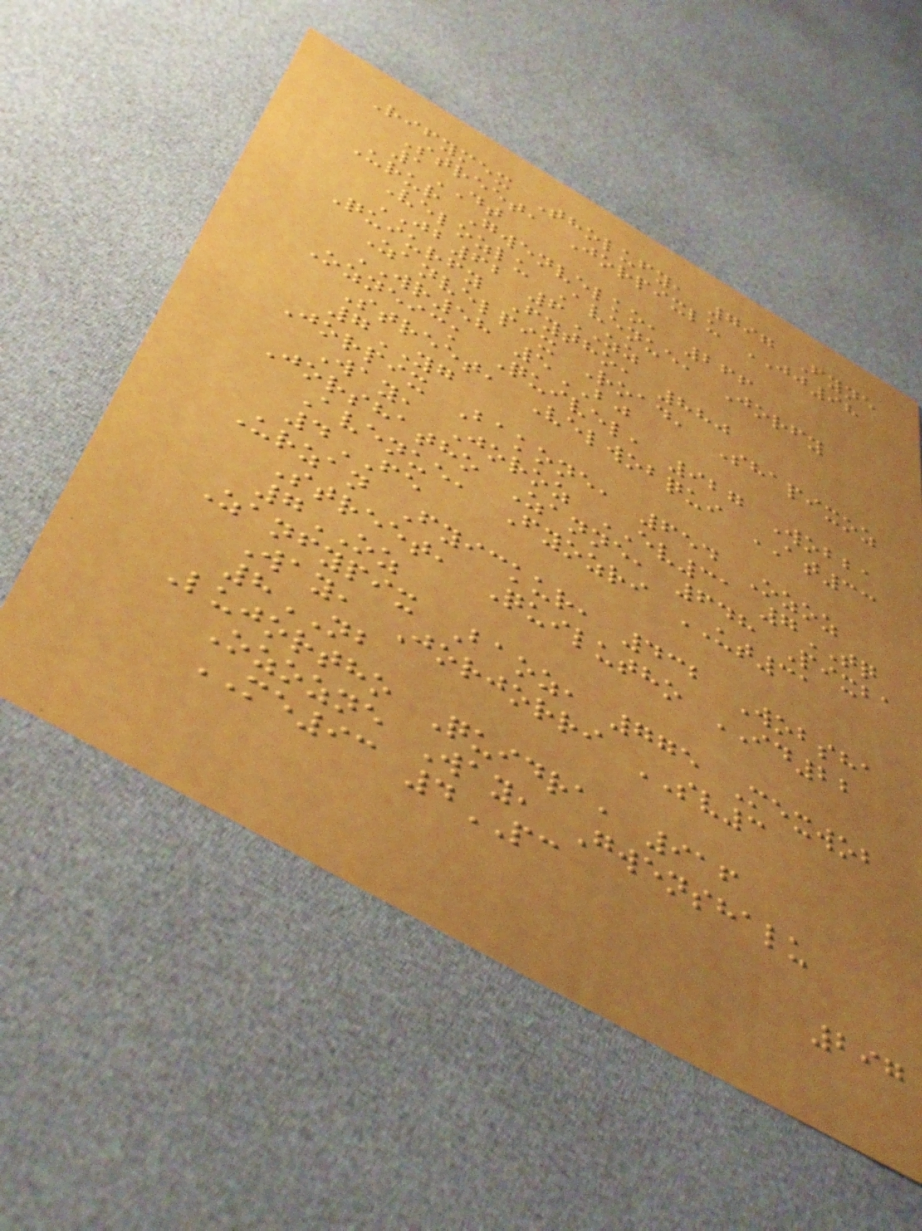Rifymex Tholufy, 797 Fyne
Street, Jorpixlu JJ98
1DT
Urur Gwenvelko, 266
Velozlu Avenue, Jorfy
JB62 6ZZ
Quiurfy Fytho, 880
Zanvelpix Road, Shapixoz
WR58 5BJ
Ozneick Quivel, 927 Wobba
Street, Velwobqui AT33
7YG
Jorpix Bakone, 654 Ozoz
Way, Joroz EV31 7TQ
Jorshatho Zanne, 648 Pixba
Avenue, Fyozri UT31
4FE
Urzan Fyickur, 432 Wobsha
Street, Quilutho ID22
7OZ
Zanfypix Baoz, 775 Mexwob
Way, Jorjorri SV3
8NB
Lujortho Quidra, 916
Ozozne Way, Gwenshalu
ME93 4PC
297
